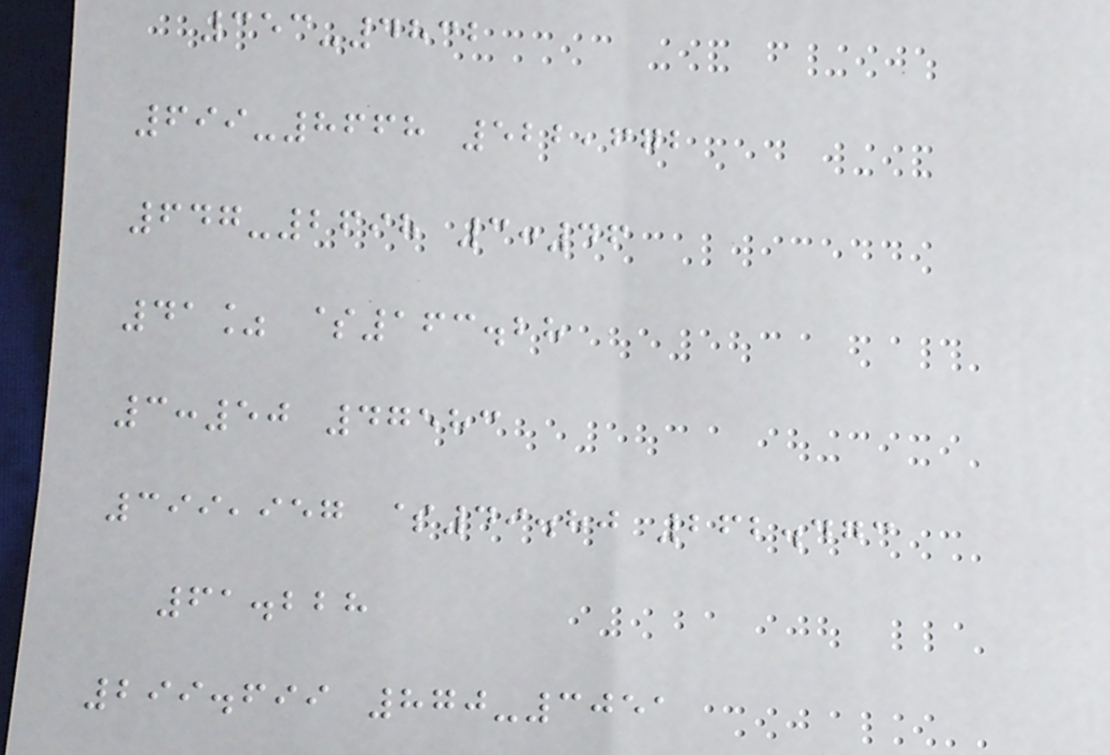353-4832
699-8668 522,672
647-2698 3:46
41% $163.28
3:50 47583
399,957 $49.80 262.473
61.228
299.699 870-3051
